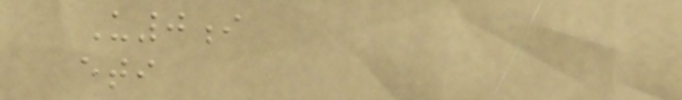U0i
eti
